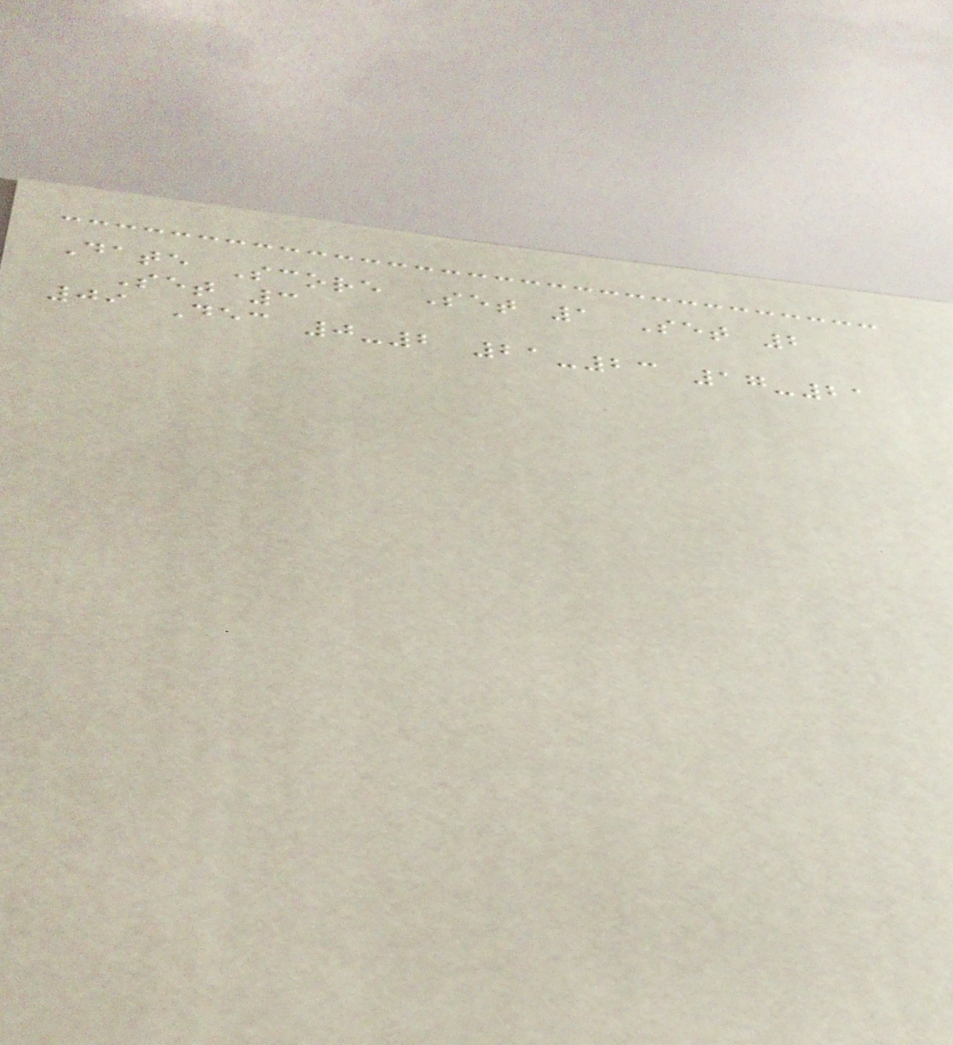Date Score Set 1 Set 2
Set 3
09 Dec 0-2 21-23 17-21
